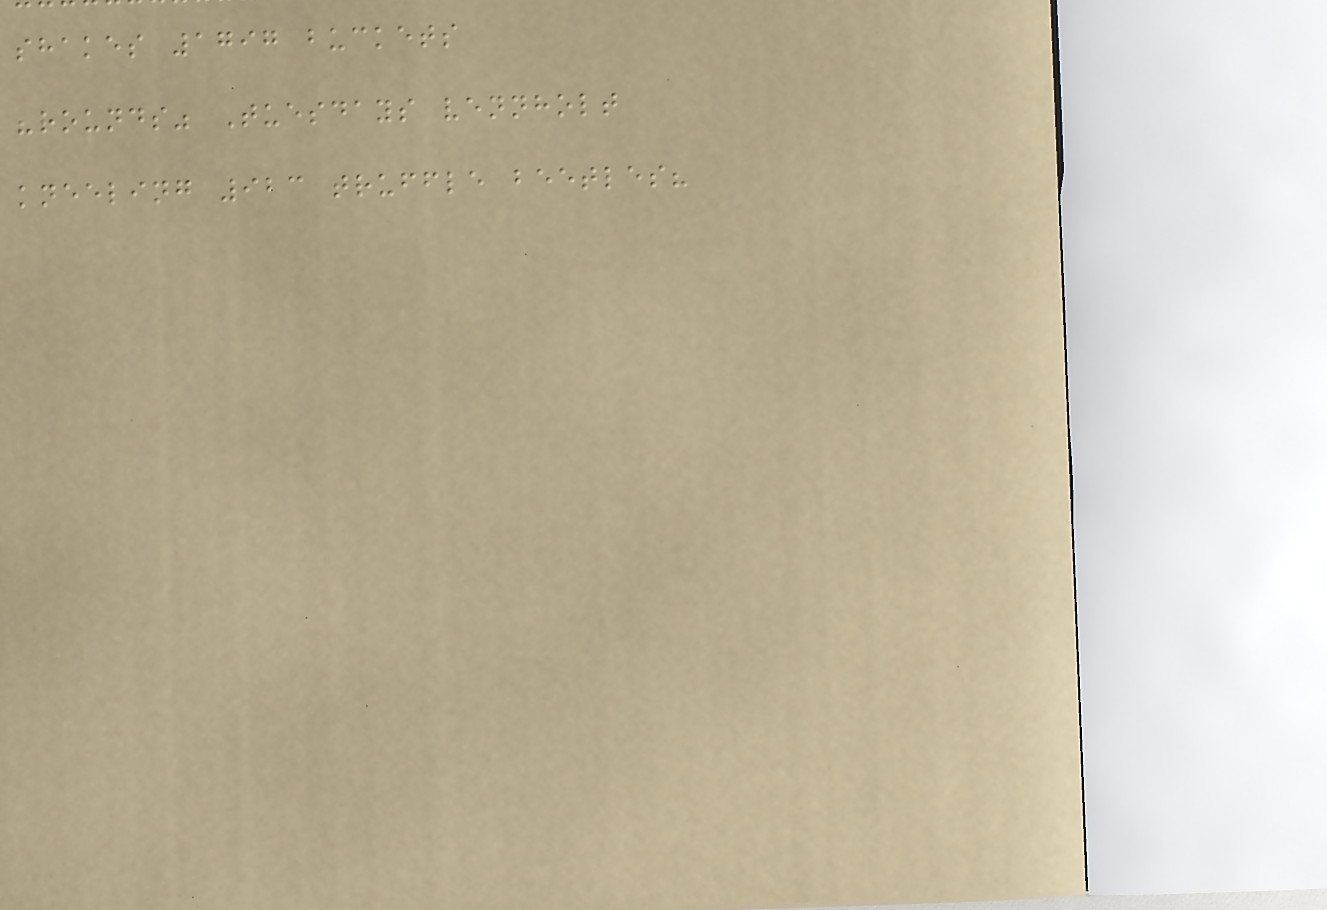shakes 1797 buckets
"rounds" Tuesdays vennholt
kneeling 923 truffle beetles?
